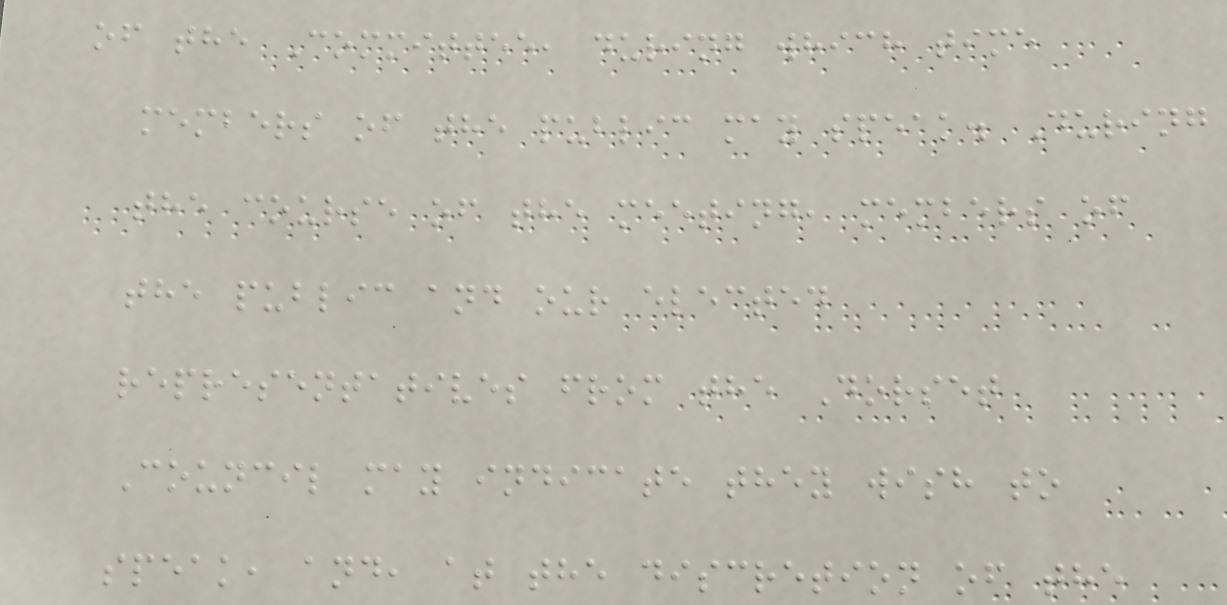of the Committee, during which time
members of the public may speak. During
the course of the meeting, members of
the public and our elected
representatives from the Dorset
Council may indicate they wish to
speak, and, at the discretion of the
